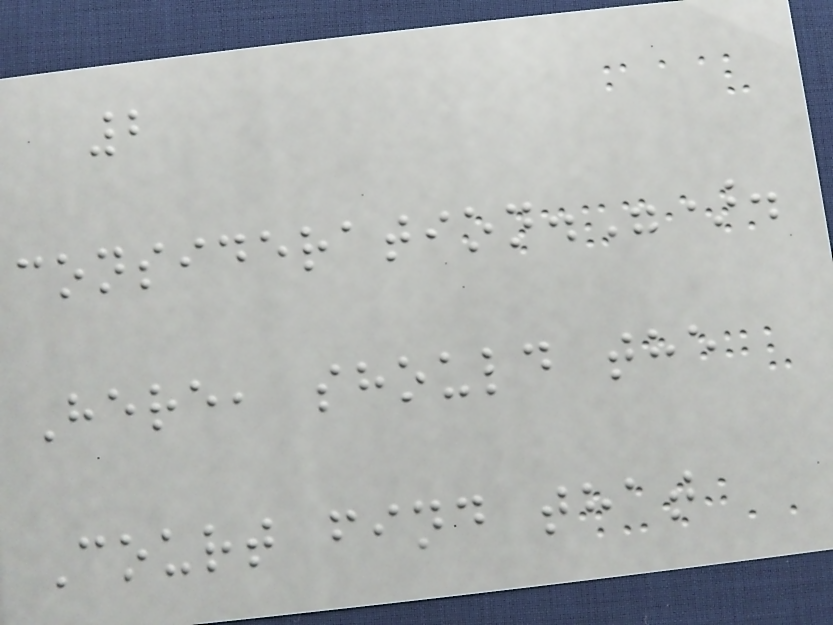2
consideration.").
Here, should the
Court find that
